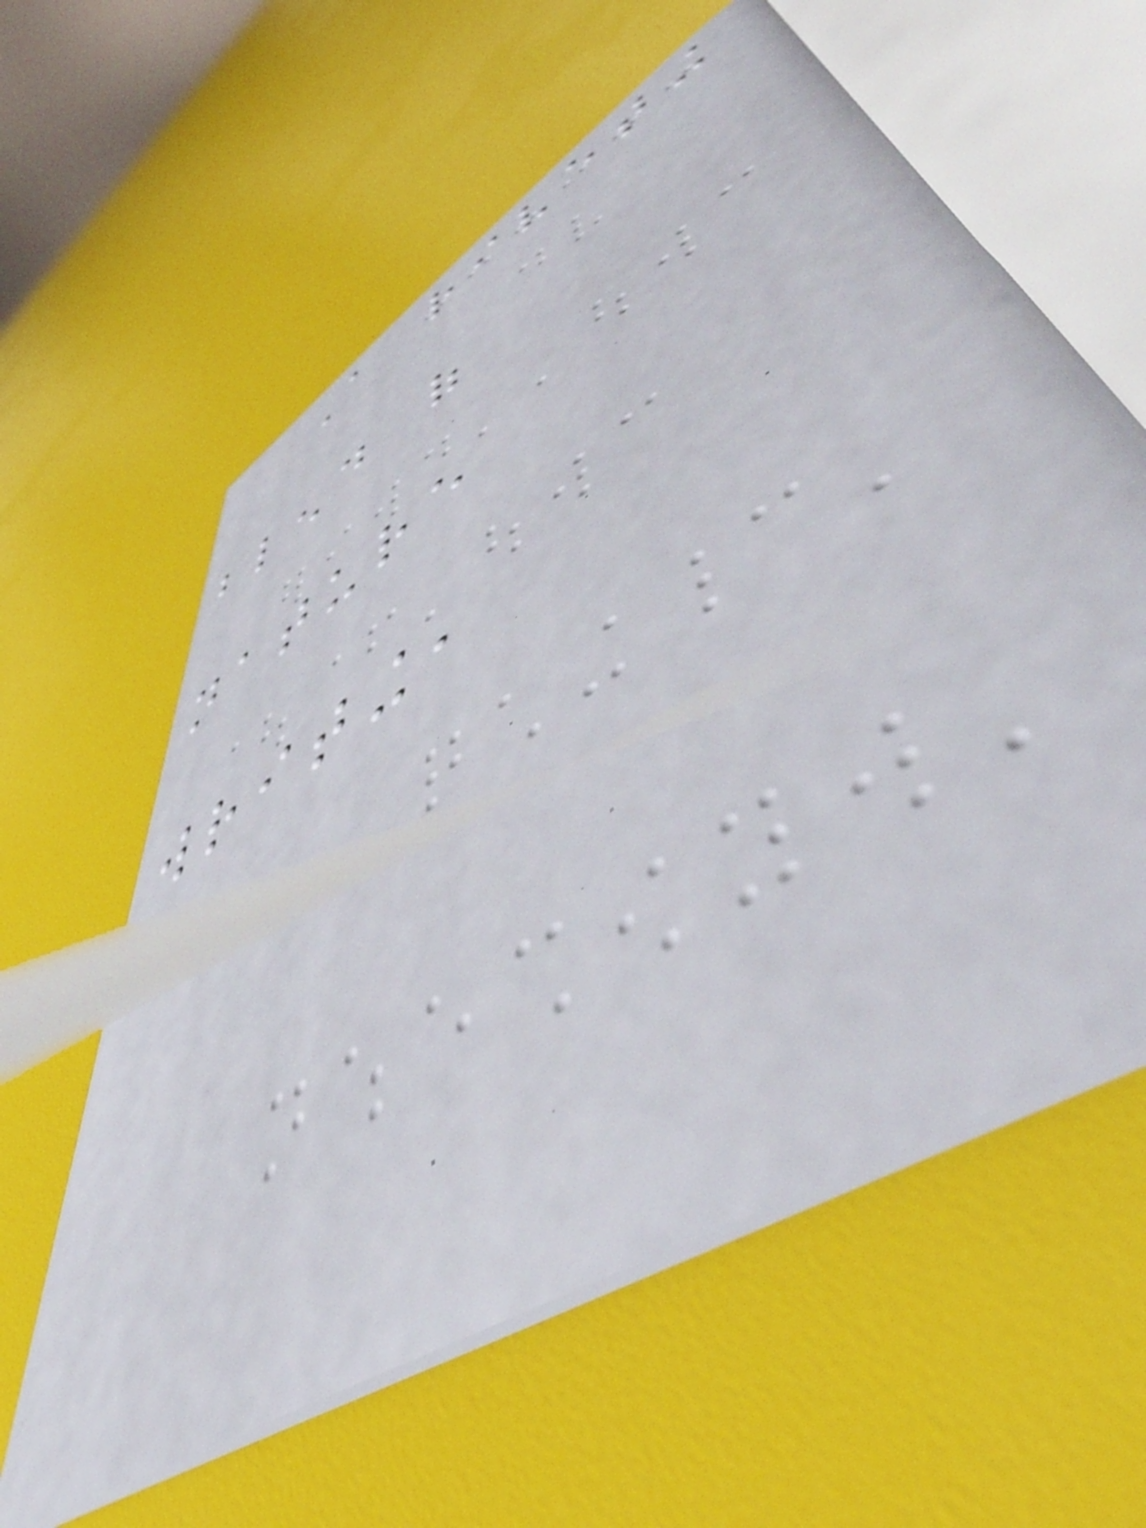A riveting
blend of
nature
writing,
